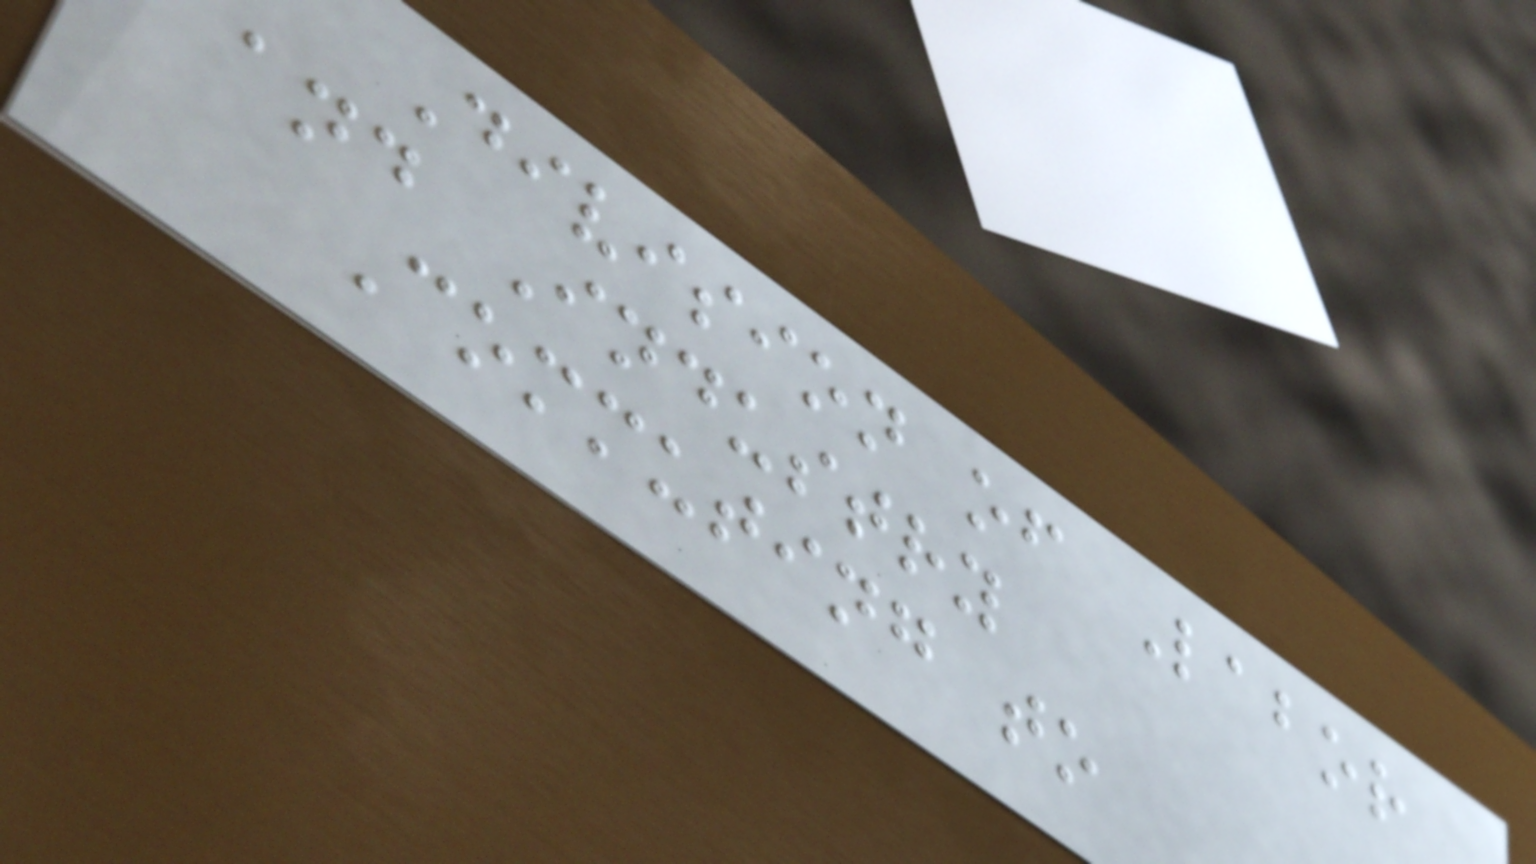Division of Labor
and Industry
Commuting to
